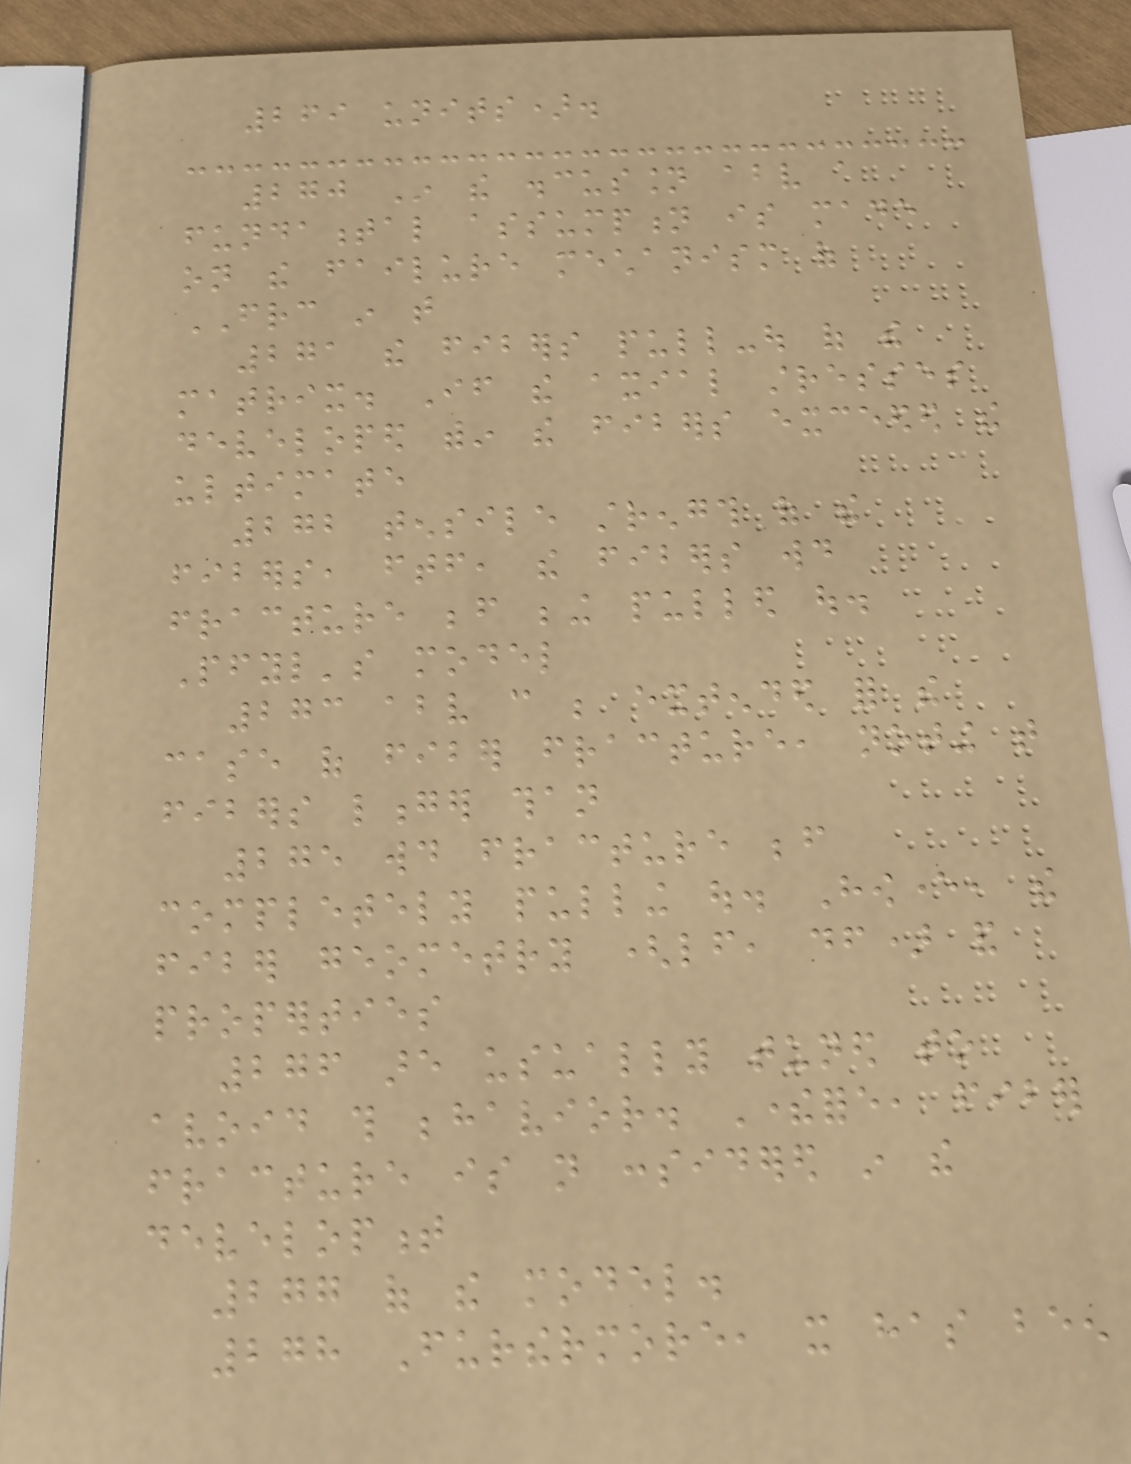269 units).
270 In the discussion above a
fundamental assumption is made
on the failure mechanism of
FRC in that
271 the fibers pull-out of the
matrix. If the axial stresses
developed within the fibers exceeded the
ultimate
272 tensile strength of the
fibers, ftf, the fibers would
fracture before being pulled out.
Pfyl's model
273 above can be extended for the
case of fiber fracture, noting that
fibers longer than
275 would fracture before
completely pulling out. However, the
fiber geometry (lf, df) and
properties
276 are usually tuned to
avoid this behavior. Therefore, fiber
fracture is not considered in the
development
277 of the model.
278 Furthermore, it has been
